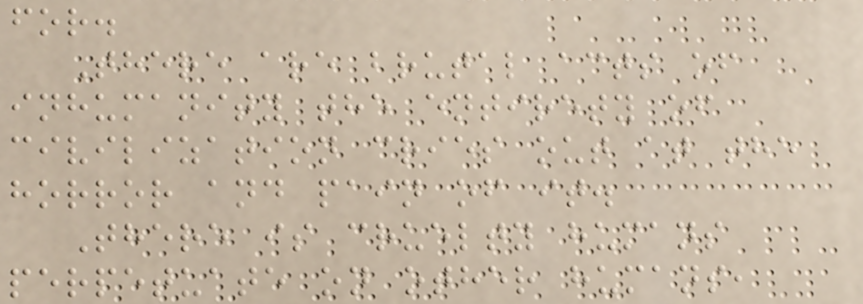for.
There are brutal acts of
inhumanity the entirety of
civilization cries out at the
horror and pain of it.
There is cruelty humans
perpetuate on other humans,
